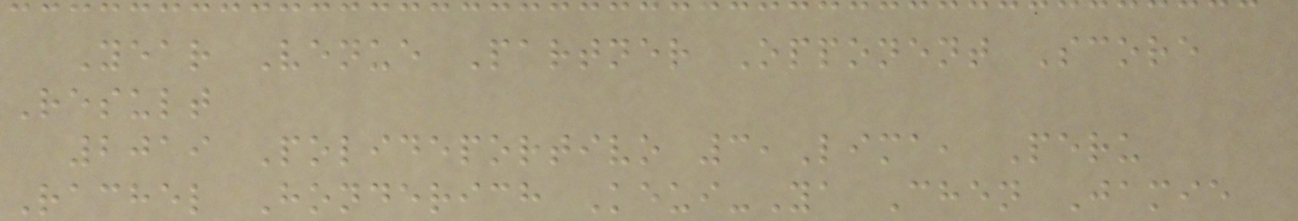Year Venue Partner Opponent Score
Result
2019 Polideportivo 3,Lima, Peru
Rachel Honderich Keui-Ya Chen Jamie
